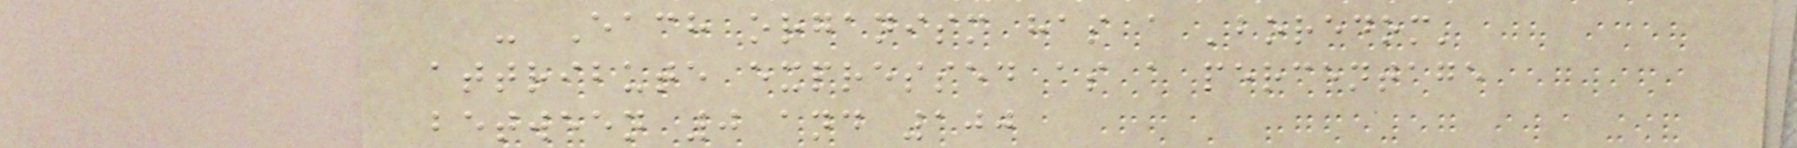- Each organism has a 'boredom'
attribute expressed as a percentage
between 0 and 100
